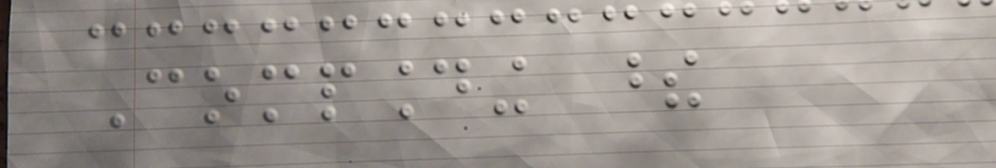Compounding these
